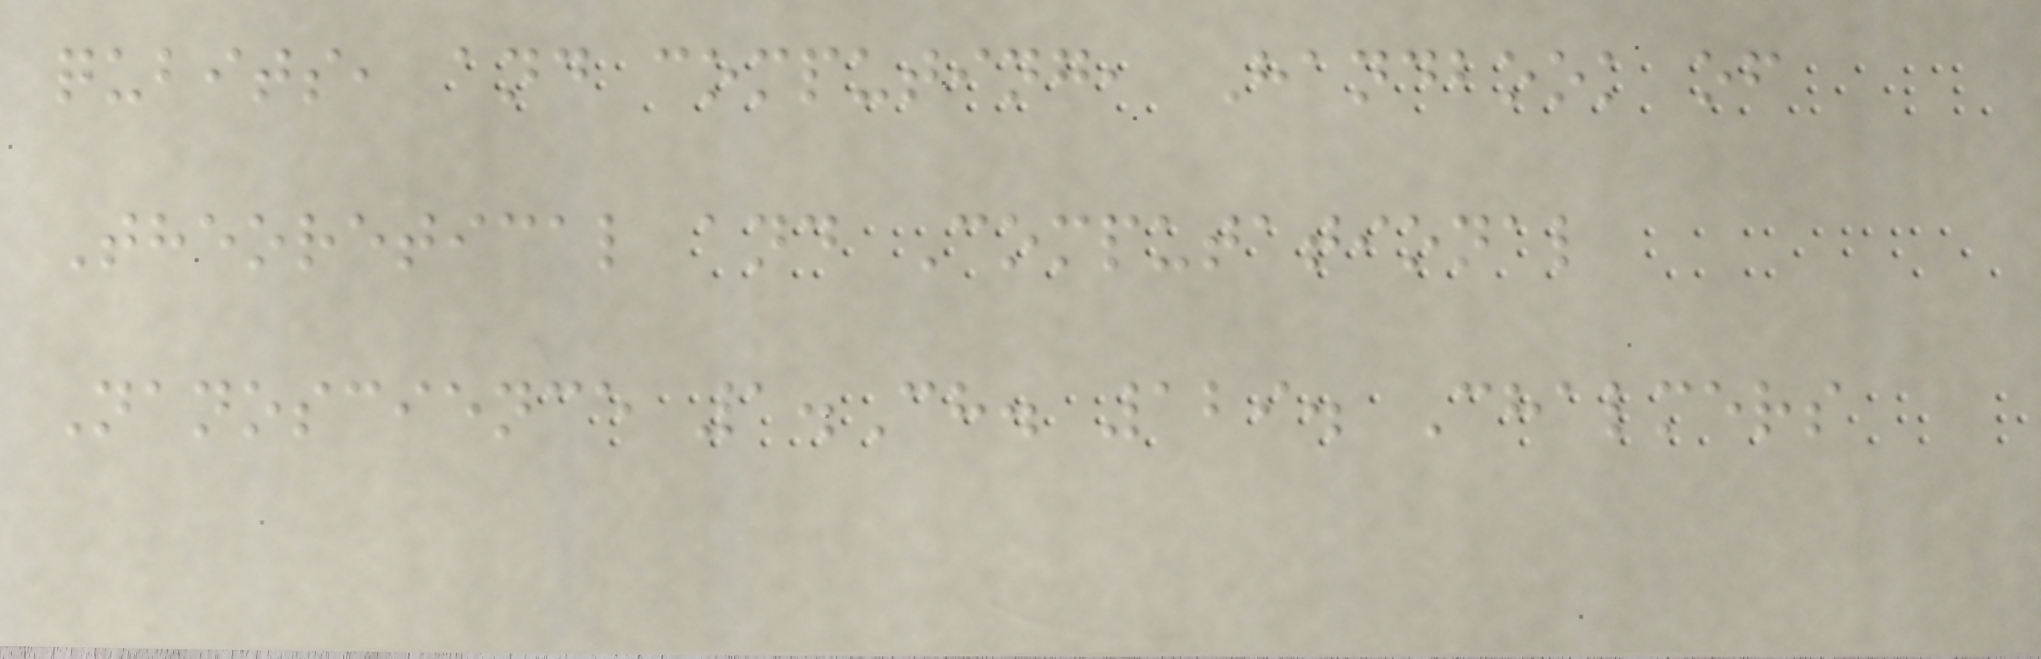qubits, and computing, Handbook of
Theoretical and Computational
Nanoscience 1.Ch. 129. Chalmers
